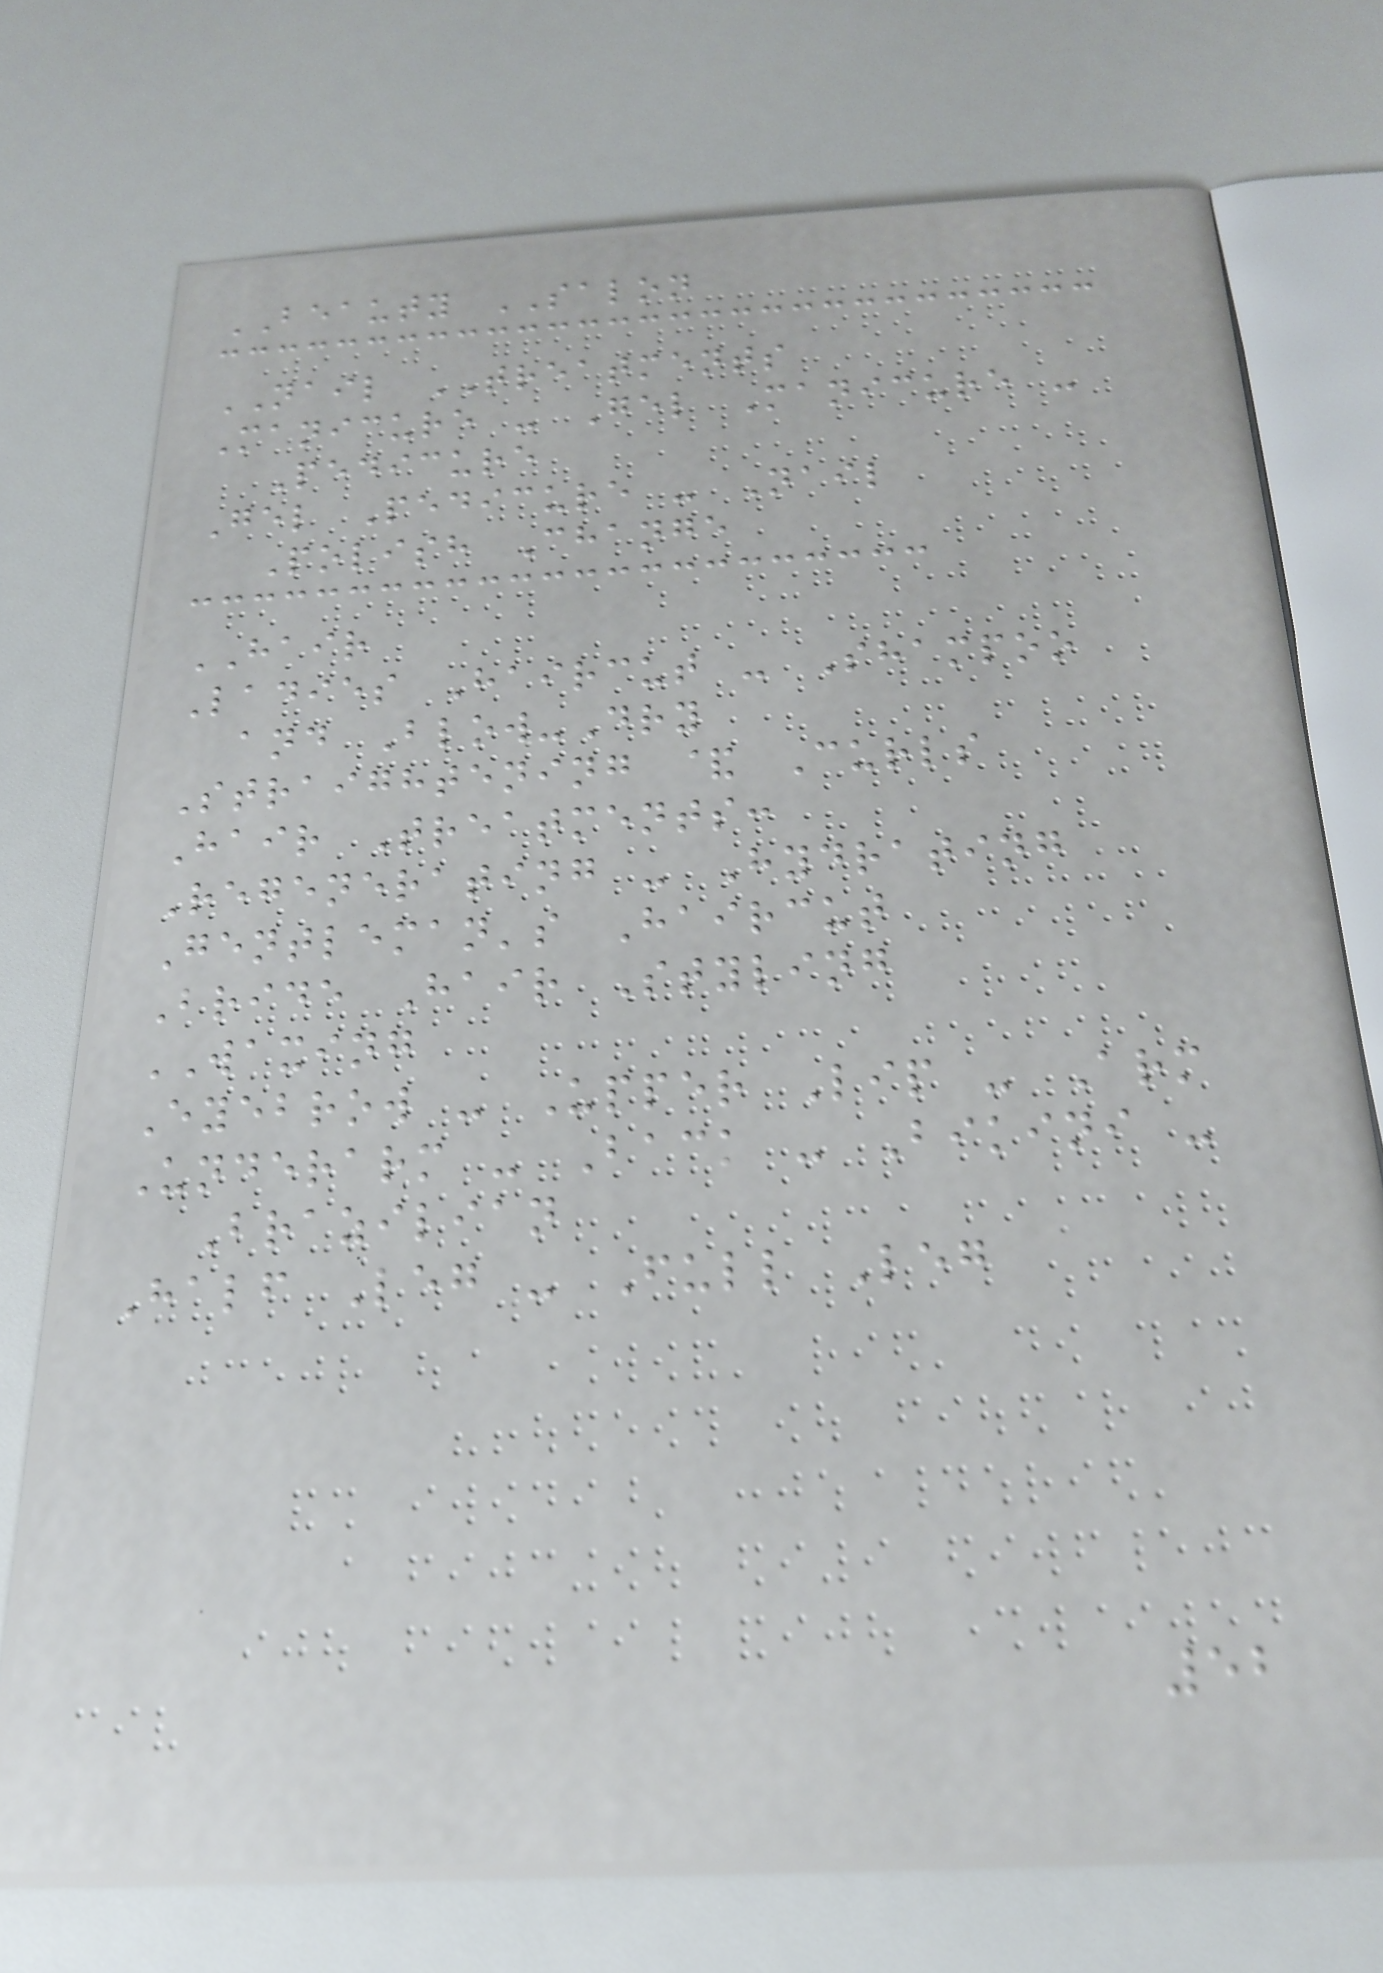BEAUTY SALON
NAIL TREATMENTS
Manicure - Gel Manicure -
Pedicure
Gel Pedicure - Nail
Polish Change
HAIR
Ladies Haircut - Shampoo
and Blow-Dry
Straightening & Curls
Hair Treatments:
Regenerating - Hydrating
Gentleman's Haircut
Bride Hair Styling
WAXING
Eyebrow - Upper Lip - Arm
Underarm - Back - Bikini -
Brazilian
Half Leg - Full Leg
52
